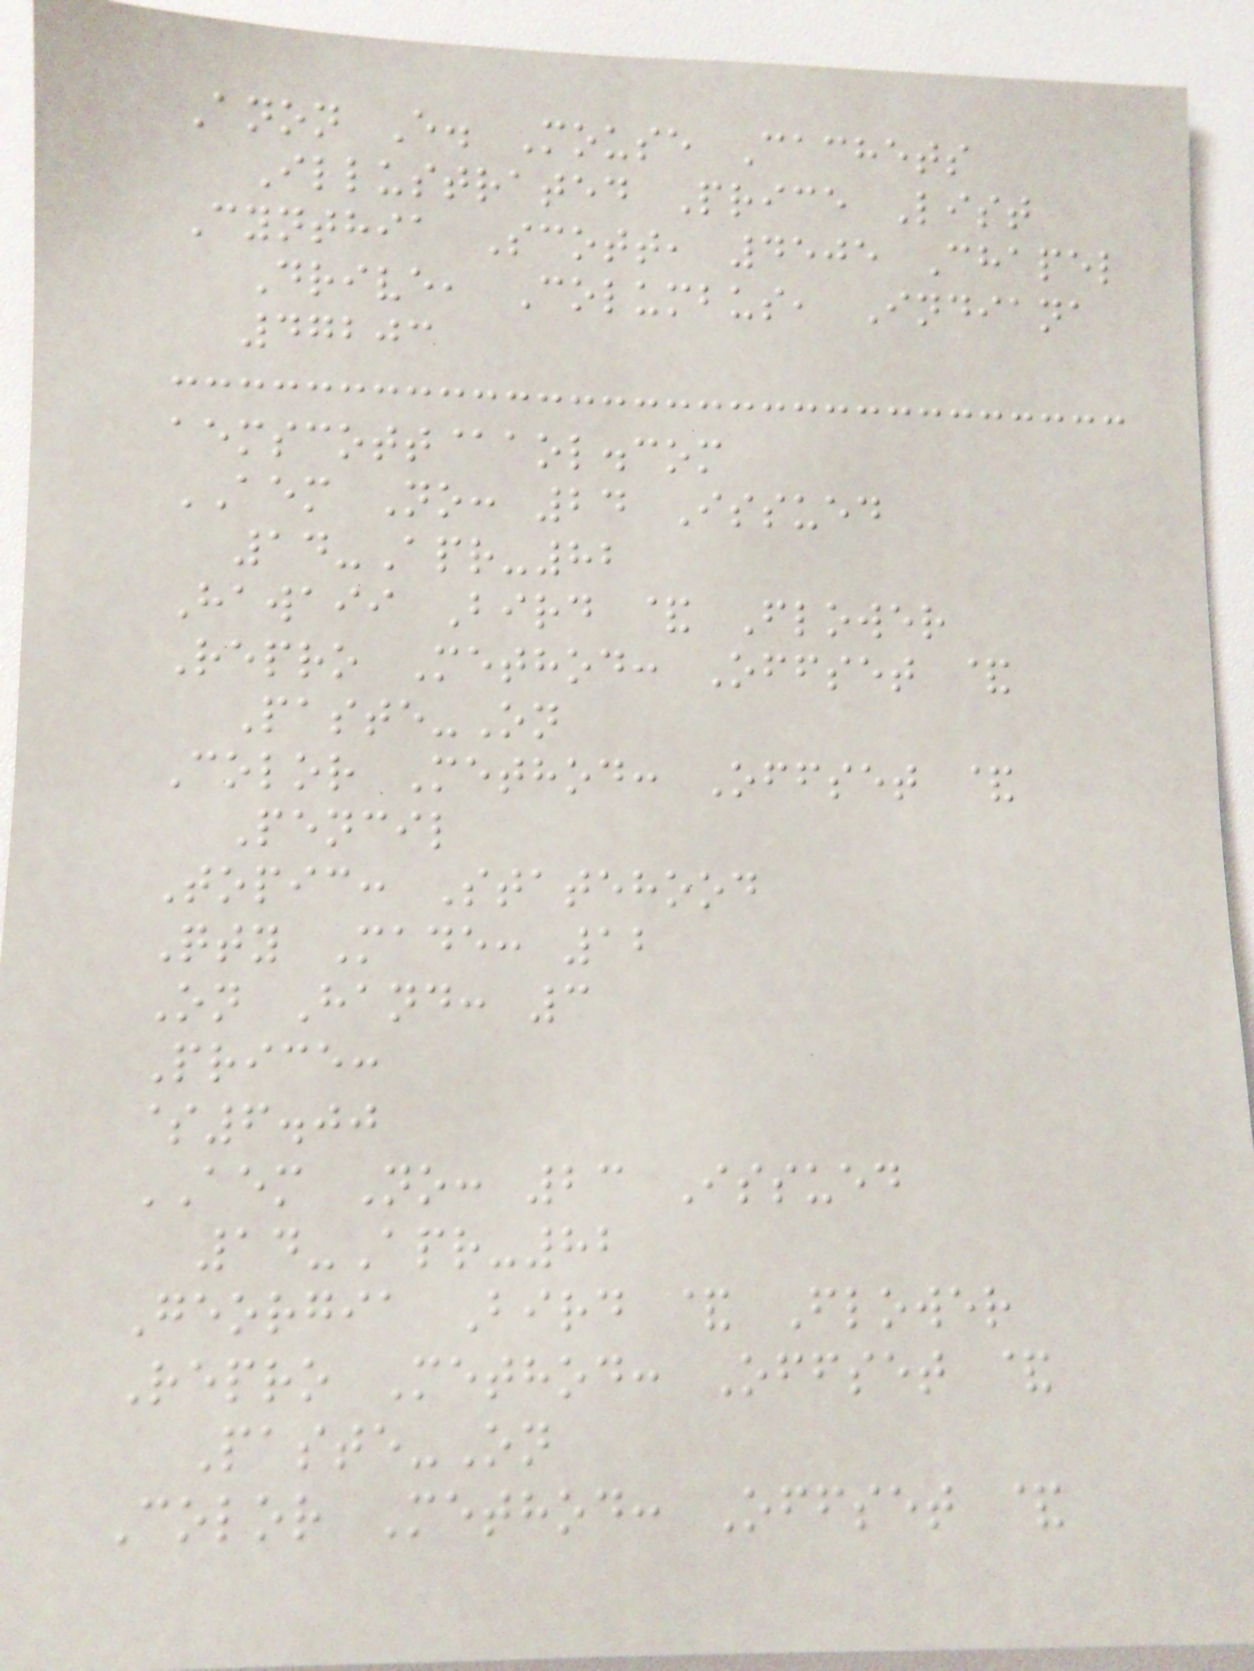Anon E. Mouse Cachets
Illustrated Price List
Cynthia Scott, 4505 Chapel
Drive, Columbus, Indiana
47203
aemscott@aol.com
AEM No: 24 Issued
14-Apr-82
Hawaii Bird & Flower
Repro Method: Offset &
Paste-On
Color Method: Offset &
Pencil
Topic: Statehood
Qty Made: 12
On Hand: 3
Price:
$6.00
AEM No: 23 Issued
14-Apr-82
Georgia Bird & Flower
Repro Method: Offset &
Paste-On
Color Method: Offset &
